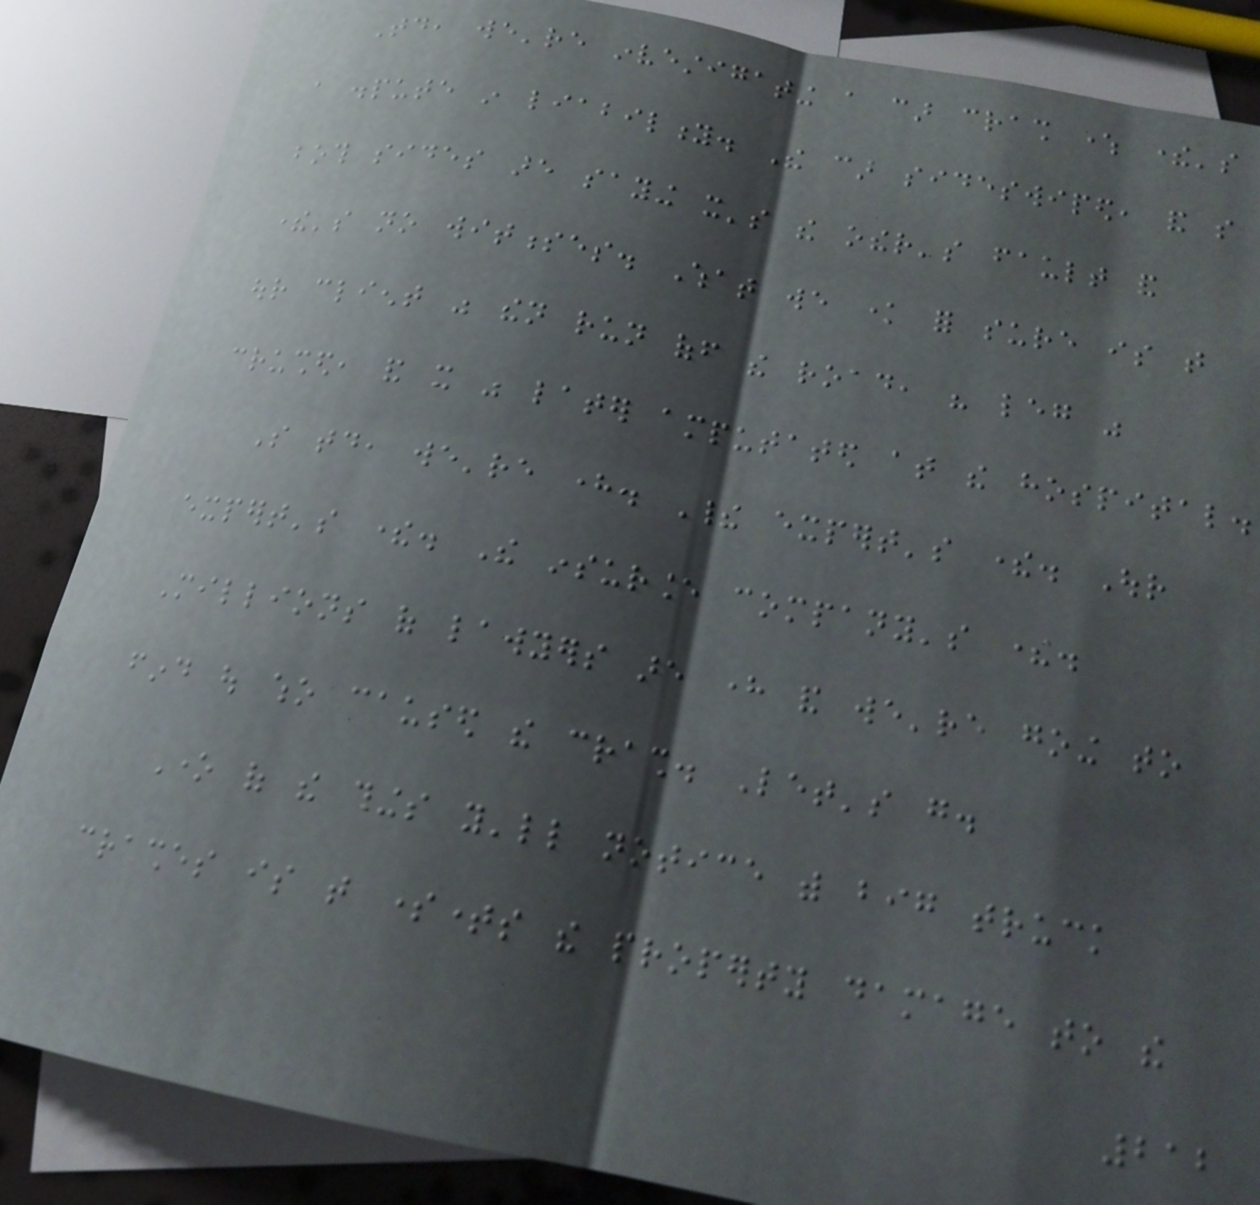Today, we're investigating a car crash where there's
a dispute in liability. The car sideswiped, and so
both sides are saying it's the other's fault and
there's no witnesses. What we know for sure is that
our client was then run off the road, his leg was
crushed, and it was later amputated at the hospital.
So today, we're here. Their expert's there. Our
expert's there. The insurance company's there.
Millions of lawyers are here and we're going to
find out who caused the crash. Let's go.
One of the things you'll notice with big truck
crashes is that sometimes the property damage to the
212
